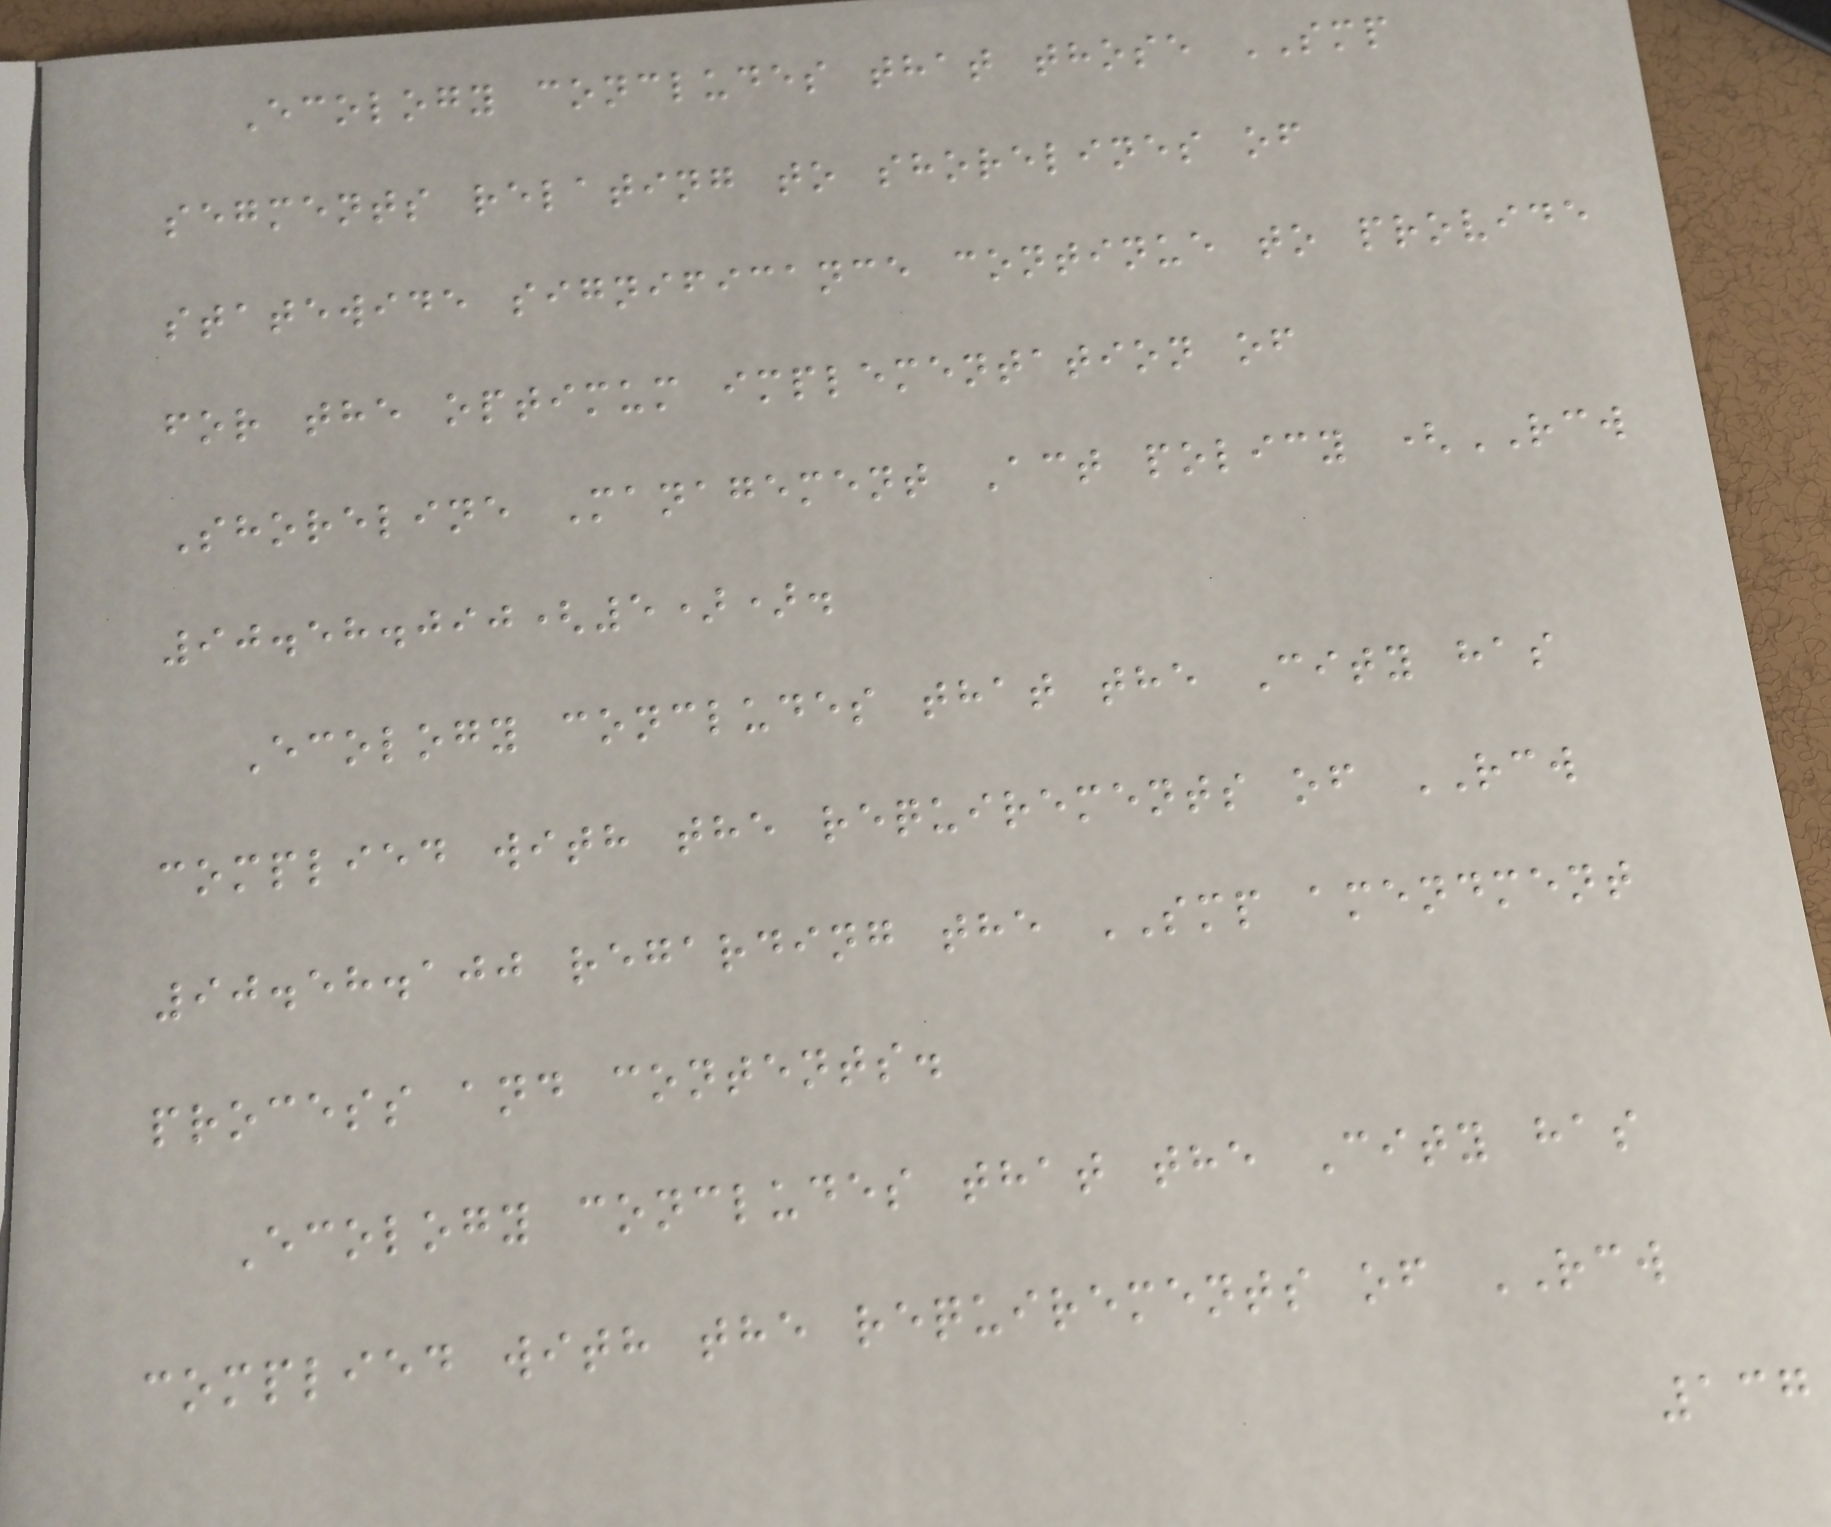Ecology concludes that those SMP
segments relating to shorelines of
statewide significance continue to provide
for the optimum implementation of
Shoreline Management Act policy (RCW
90.58.090(5)).
Ecology concludes that the City has
complied with the requirements of RCW
90.58.100 regarding the SMP amendment
process and contents.
Ecology concludes that the City has
complied with the requirements of RCW
137
